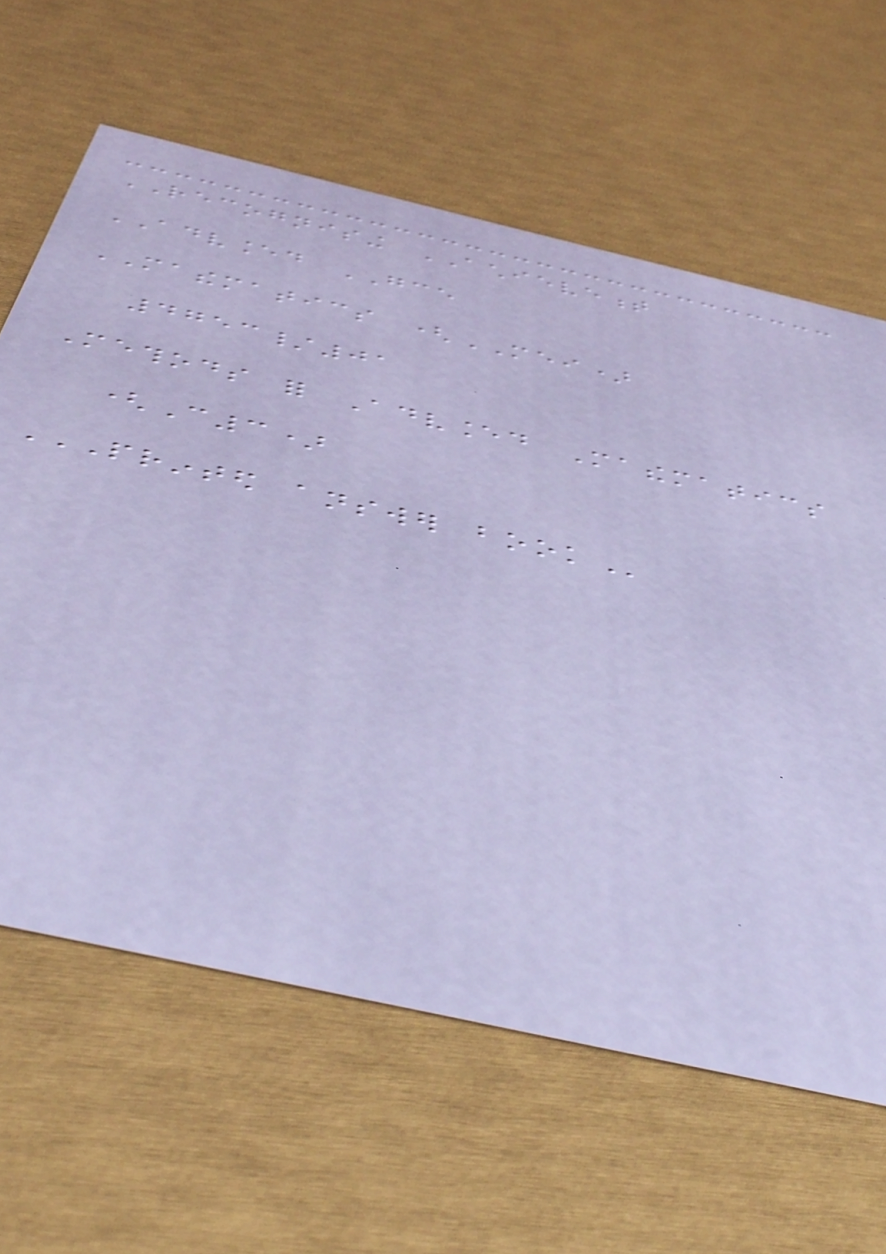RECOGNISING ACHIEVEMENT
ADVANCED GCE
MATHEMATICS (MEI)
4753/01
Methods for Advanced Mathematics
(C3)
PRINTED ANSWER BOOK
